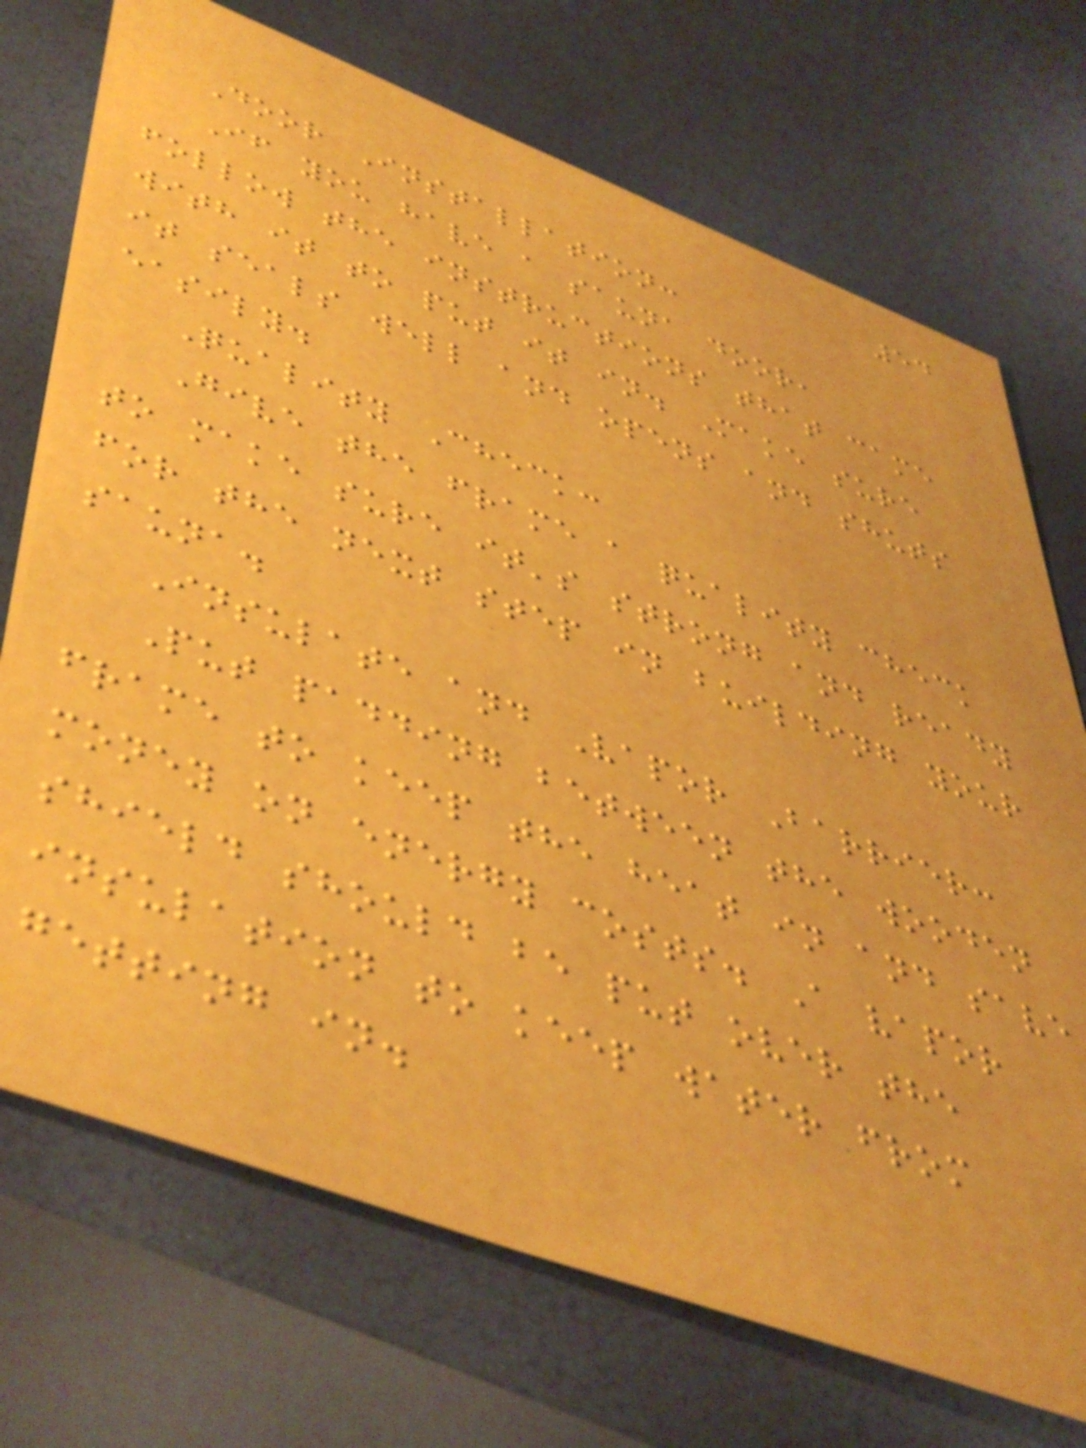54
Door Installation:
If you have a sauna door,
follow the instructions that came
with it to put it in. Make sure
it seals well and opens and shuts
easily.
Quality Check:
Give the frame a quality check
to make sure it's strong and ready
for the next step in building your
sauna.
Insulate and Vapor Barrier:
Put padding between the wooden
frame to keep the heat in and save
money on energy costs. A vapor
shield should be put over the
insulation to keep water from
getting in.
